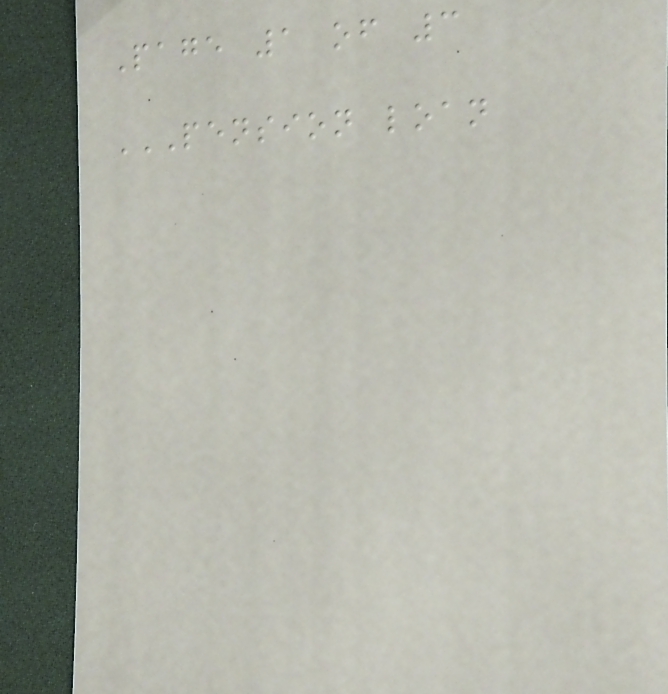Page 1 of 3
PENSION LOAN
